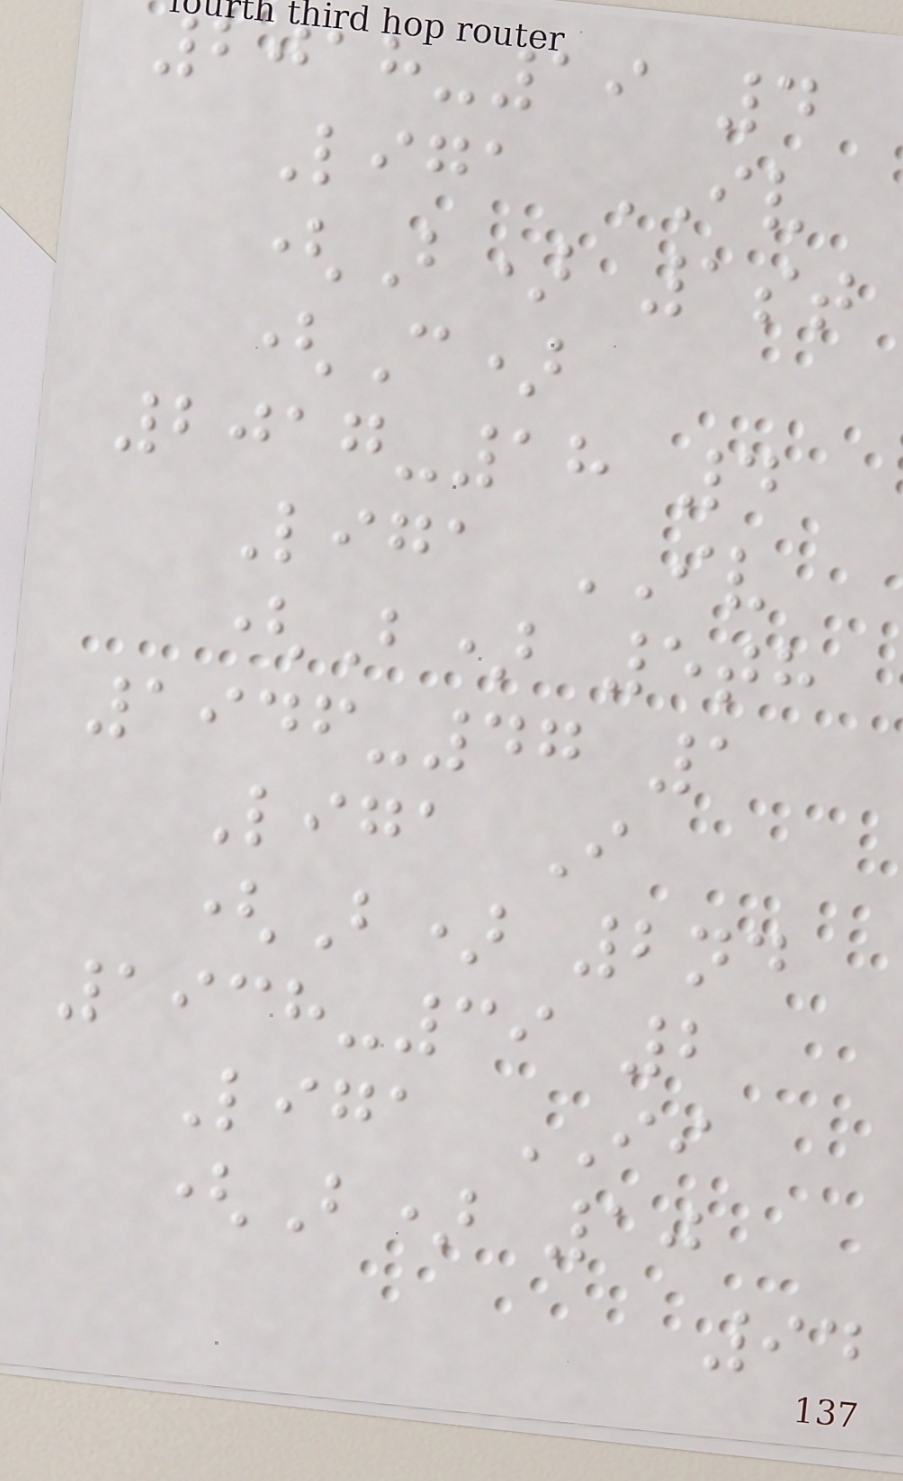2018-19 4
Liga IV
(B) 1st
(C)
2017-18 4
Liga IV
(B) 5th
1946-47 1
Liga I
(B) 2nd
1938-39 2
Liga II
(B) 10
94
